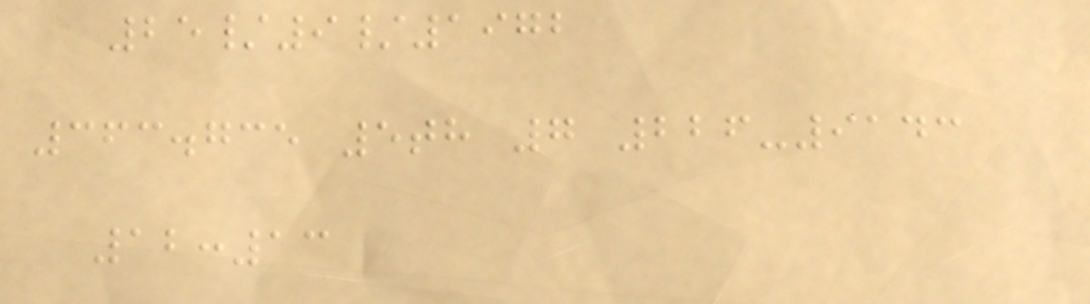25/9/1972
363.735 5th 7 226-9143
12:13
